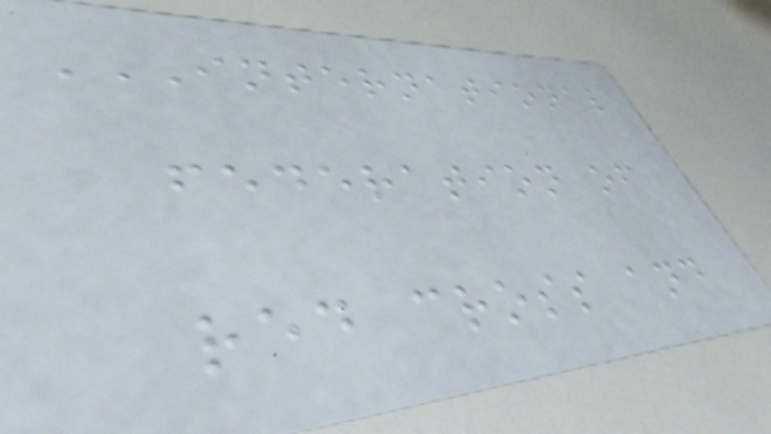INTERNATIONAL
FEDERATION OF
RED CROSS AND
